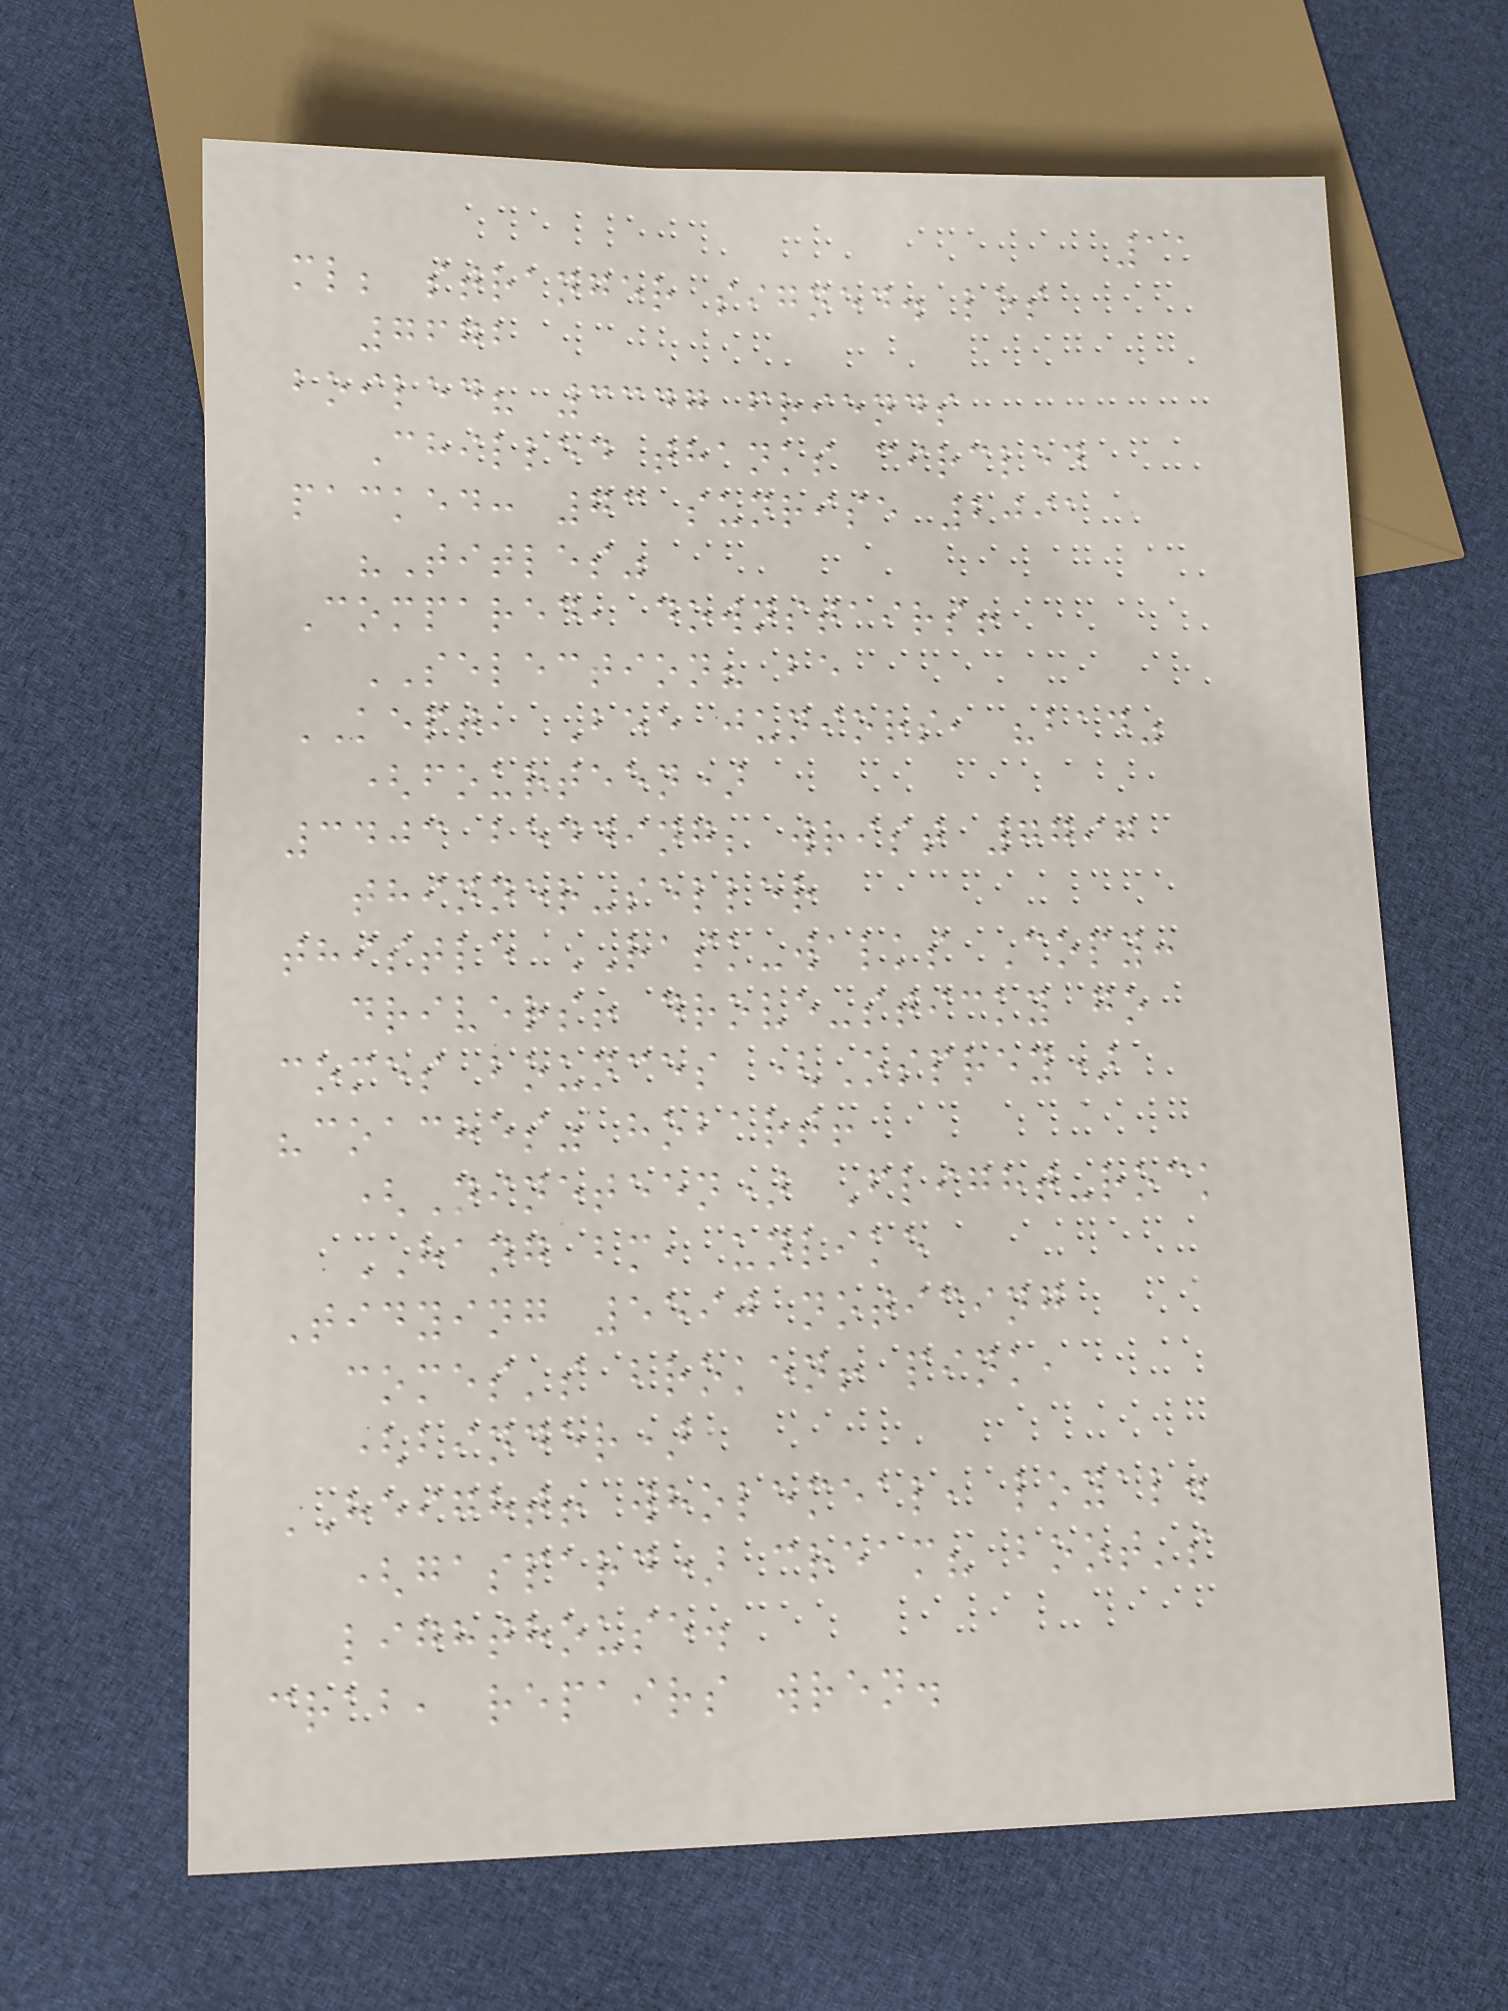11
ml; stranger signed. les
7672
boiled? 3347 friends
Chilled thanks circled
packed: 73 sunrise 2091
"Titles"
Compared, downstairs!
SELECTION? be
KEPT, Bee juniors, "bad"
(fourteen)
3403 bedding; wrist 7797
thinner-seller
thistle RASK-walks Copy:
drivers! drove-sticky go
comes bounces (Osprey)
"coaches" hobart!
(Nineteen) Flight-rock
HANG bm, unlike
Tidying 5590 noticing
comes's broken! pink,
(binder)
HEIGHT! wholemeal, loyal.
(gaspard) cream? boot's
lighthouse.
crab, repairs wren.
